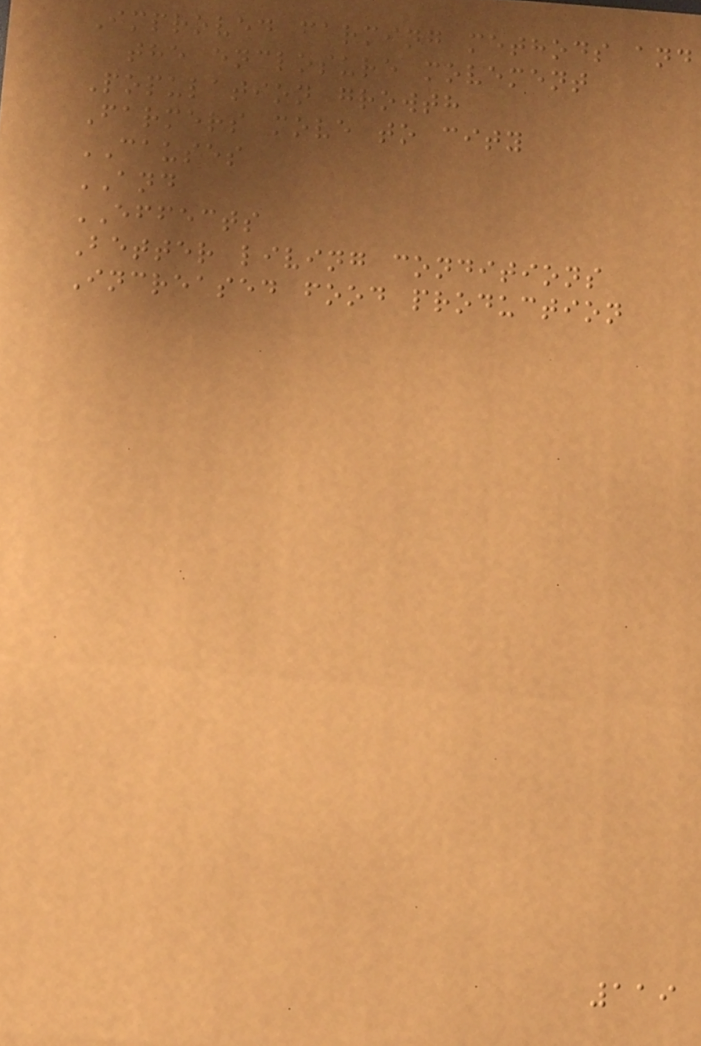Improved farming methods and
the enclosure movement
Population growth
Farmers move to city
CAUSES
AND
EFFECTS
Better living conditions
Increased food production
119
